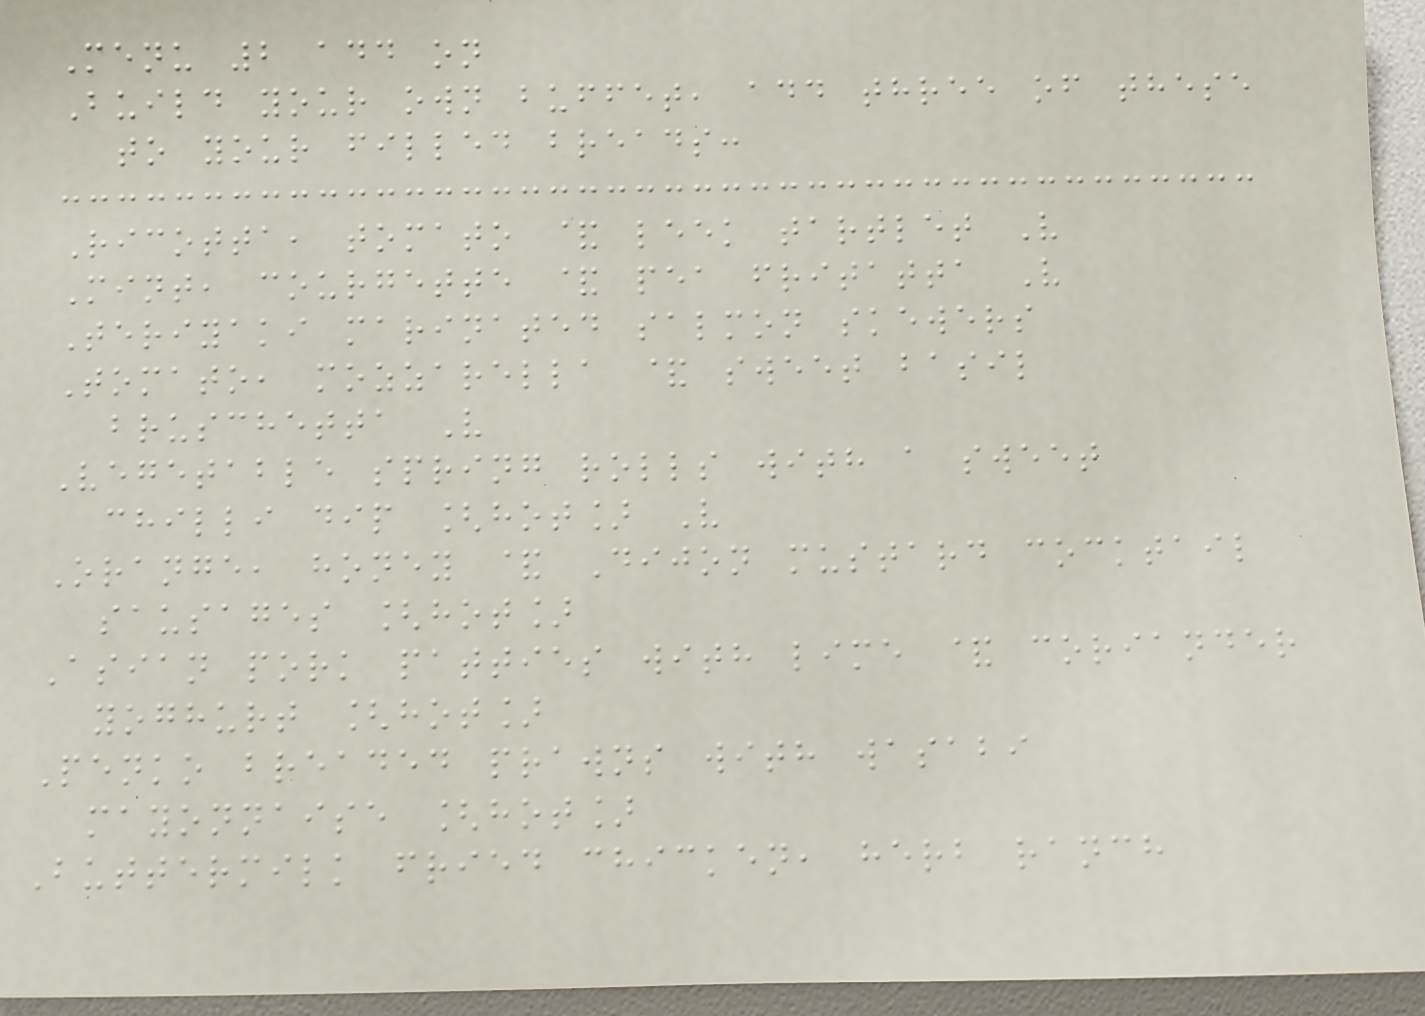Menu 2 add on
Build your own buffet, add three of these
to your filled breads:
Ricotta, tomato & leek tartlet V
Mint, courgette & pea fritatta V
Teriyaki marinated salmon skewers
Tomato, mozzarella & sweet basil
bruschetta V
Vegetable spring rolls with a sweet
chilli dip [hot] V
Orange, honey & Dijon mustard cocktail
sausages [hot]
Asian pork patties with lime & coriander
yoghurt [hot]
Penko breaded prawns with wasabi
mayonnaise [hot]
Buttermilk fried chicken, herb ranch
